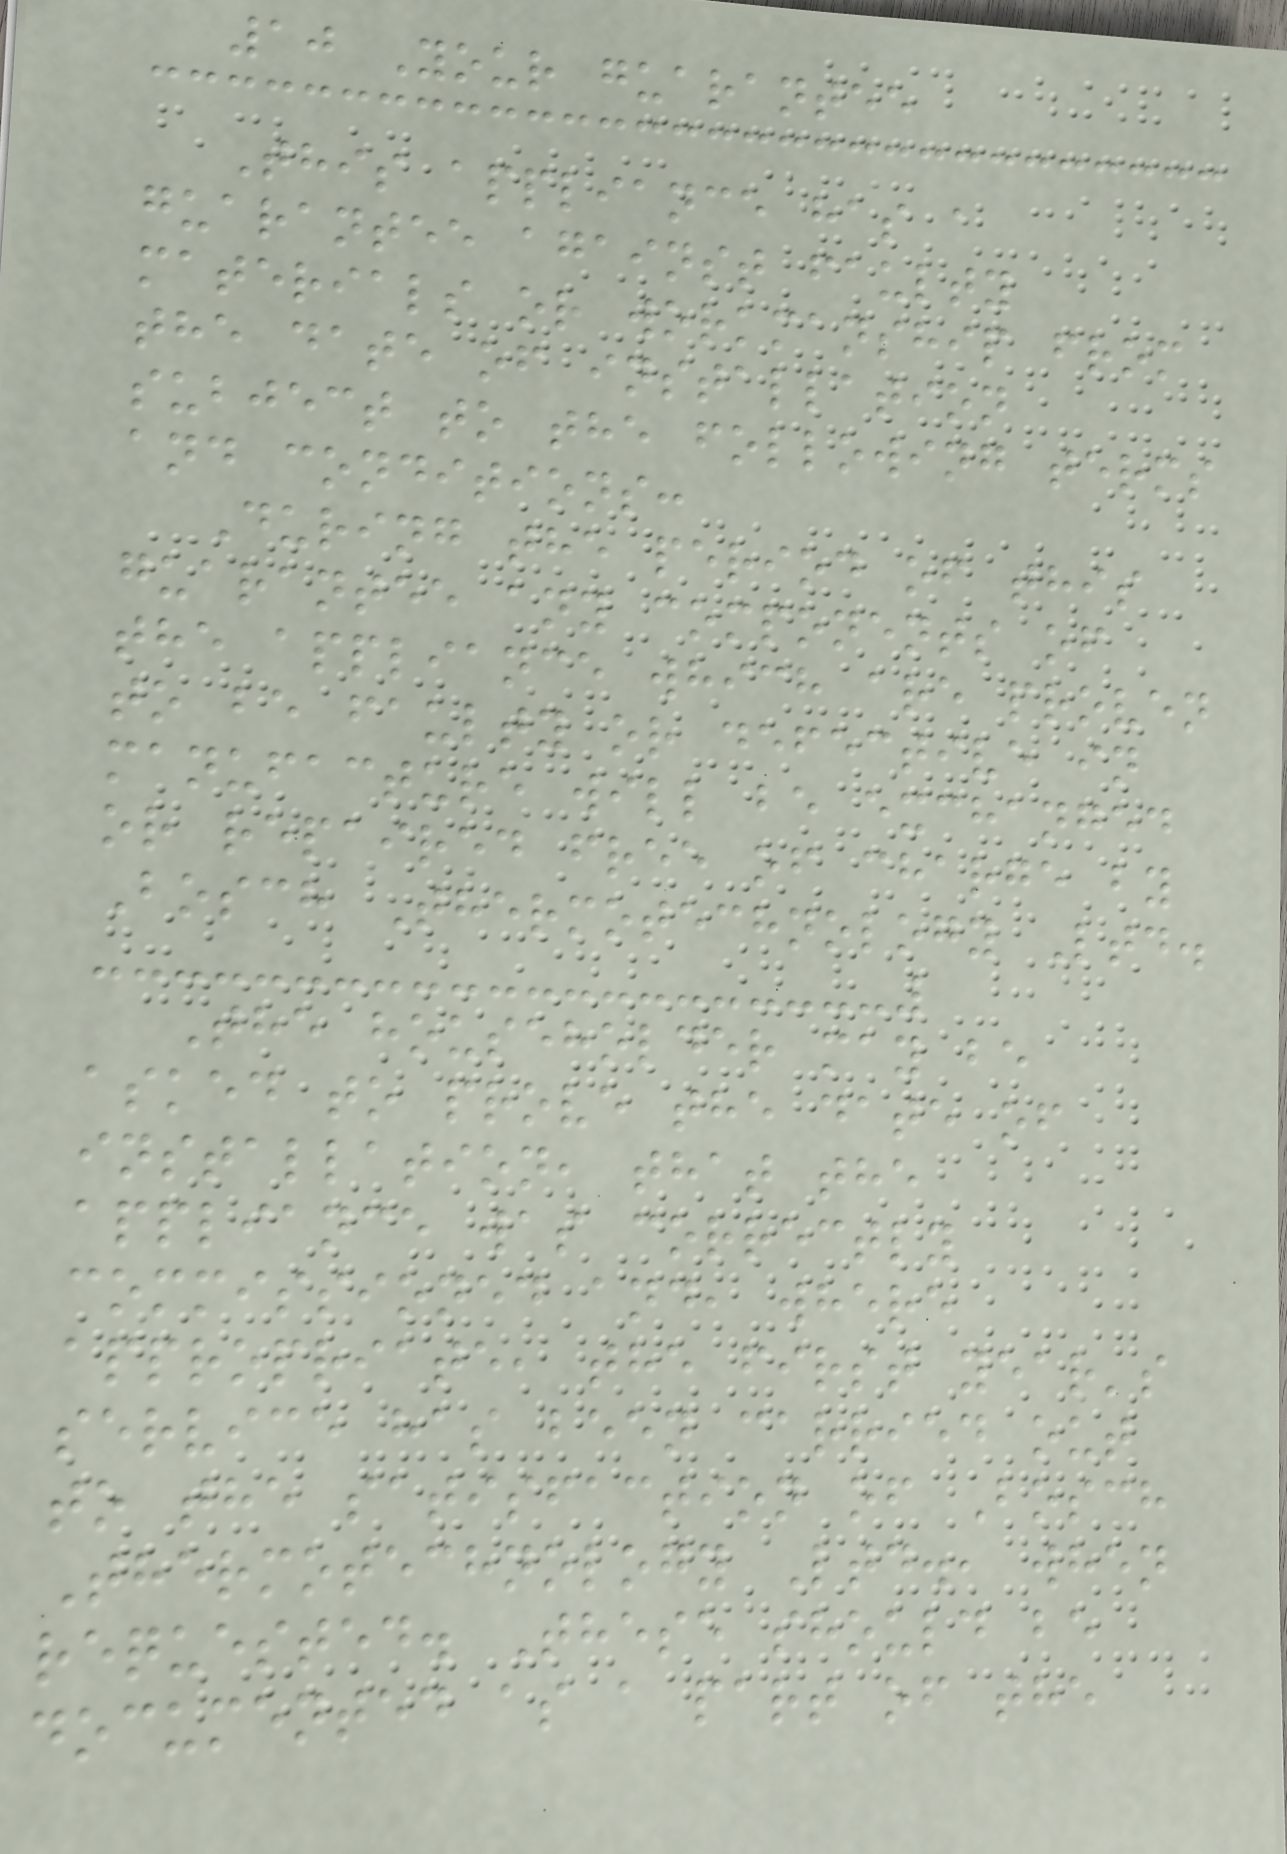10 Your guarantee
This appliance has a
guarantee against faulty
materials or workmanship from
the date of installation
subject to the following terms
and conditions:
During the period of this
guarantee any components of
the appliance which are proven
to be faulty or defective in
manufacture will be exchanged
or repaired free of charge by
Bosch Thermotechnology Ltd.
The householder may be
asked to prove the date of
installation, that the
appliance was correctly
commissioned and, where
appropriate, the first year's
service has been carried out
to the satisfaction of Bosch
Thermotechnology Ltd., when
requested. These should be
documented as a part of the
